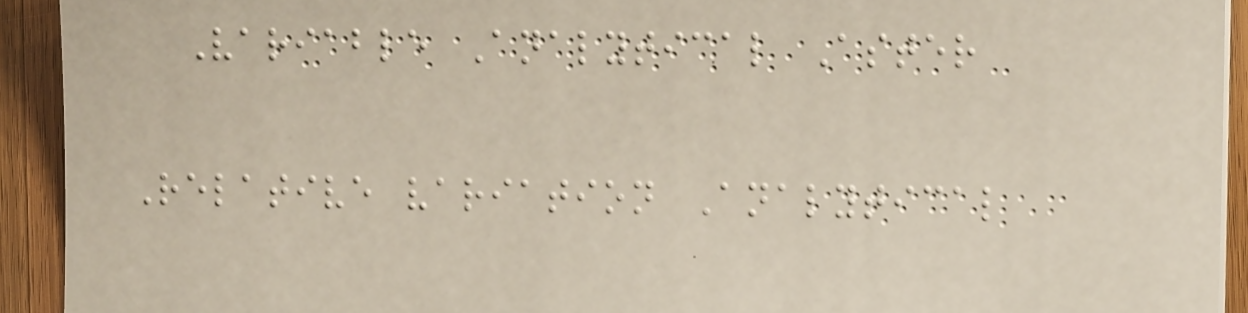Variable Analytical Aster
Relative variation Analytical
